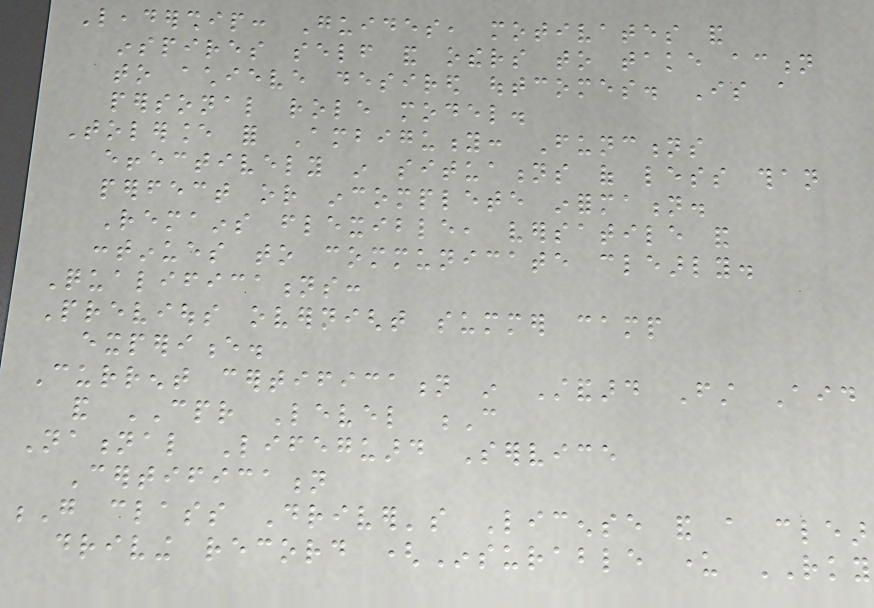Leadership: Guides, motivates and
inspires self and others to take action
to achieve desired outcomes. Is a
personal role model.
Tolerance for Ambiguity: Functions
effectively in situations of less than
perfect or incomplete information.
Remains flexible, versatile and
continues to communicate clearly.
Qualifications:
Previous overnight summer camp
experience.
Current certification in Standard First Aid
and CPR Level C
National Lifeguard Service
Certification
G class Driver's License and a clear
driving record (Insurable under RKY
